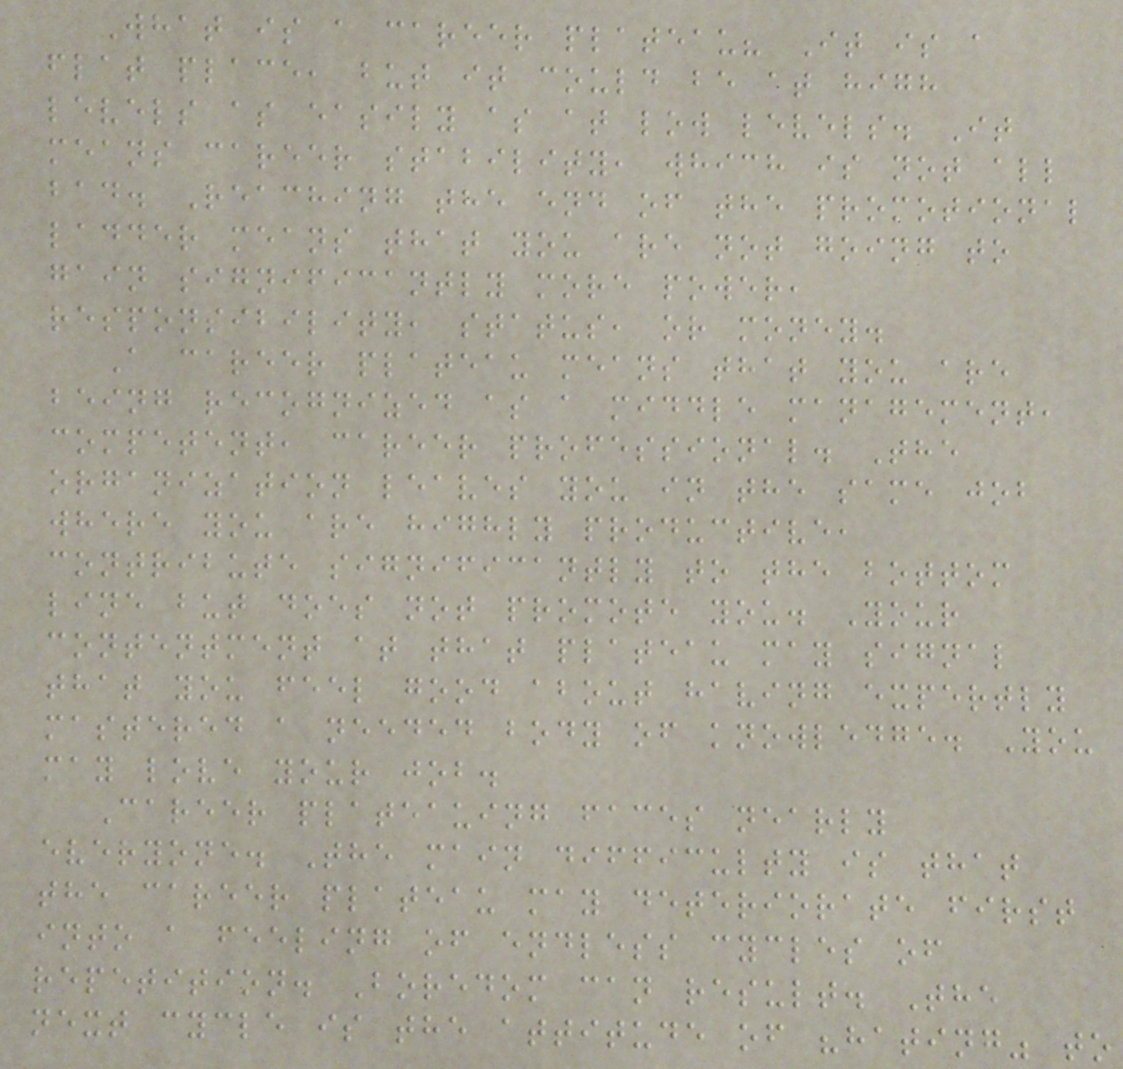What is a career plateau? It is a
flat place, but it could be at high
levels as easily as at low levels. It
means career stability, which is not all
bad. Reaching the end of the promotional
ladder means that you are not going to
gain significantly more power,
responsibility, status, or money.
A career plateau means that you are
being recognized as a middle management,
competent, career professional. The
organization leaves you in the same job
where you are highly productive,
contribute significantly to the bottom
line but does not promote you. Your
contentment at that plateau may signal
that you feel good about having expertly
mastered a needed body of knowledge. You
may love your job.
Career plateauing faces nearly
everyone. The main difficulty is that
the career plateau may deteriorate first
into a feeling of endless cycles of
repetition. Boredom can result. The
next cycle is the attitude of "hating" to
